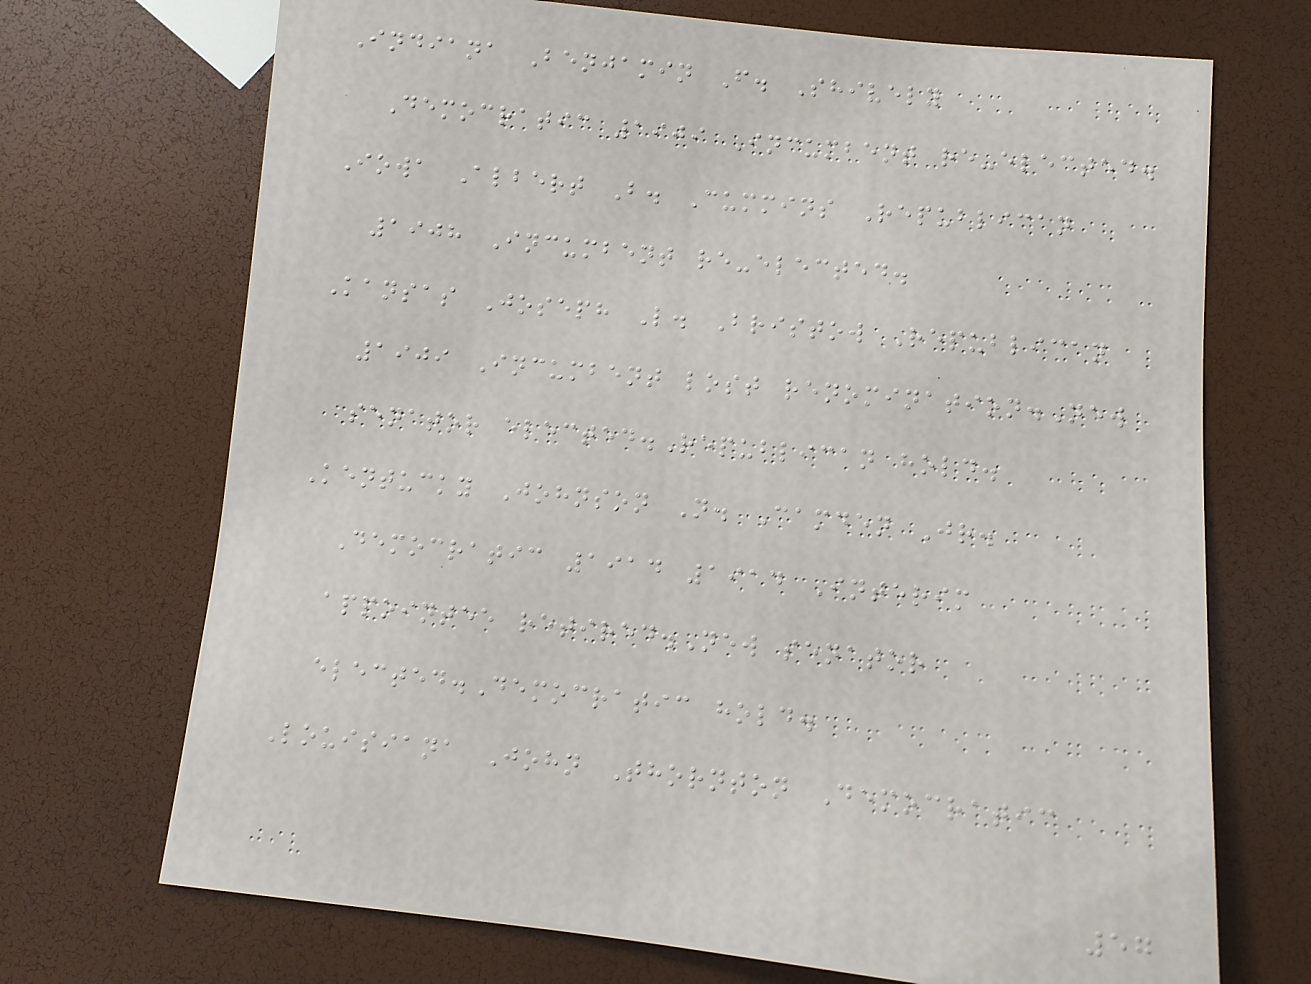Indiana Benjamin F. Shively
Democratic 1909 Incumbent re-elected.
Iowa Albert B. Cummins Republican
1908 Incumbent re-elected.
Kansas Joseph L. Bristow Republican
1909 Incumbent lost renomination.New
senator elected.Republican hold.
Kentucky Johnson N. Camden Jr.
Democratic 1914 1914 Interim
appointee retired.New senator
elected.Democratic hold.
Louisiana John Thornton Democratic
57
